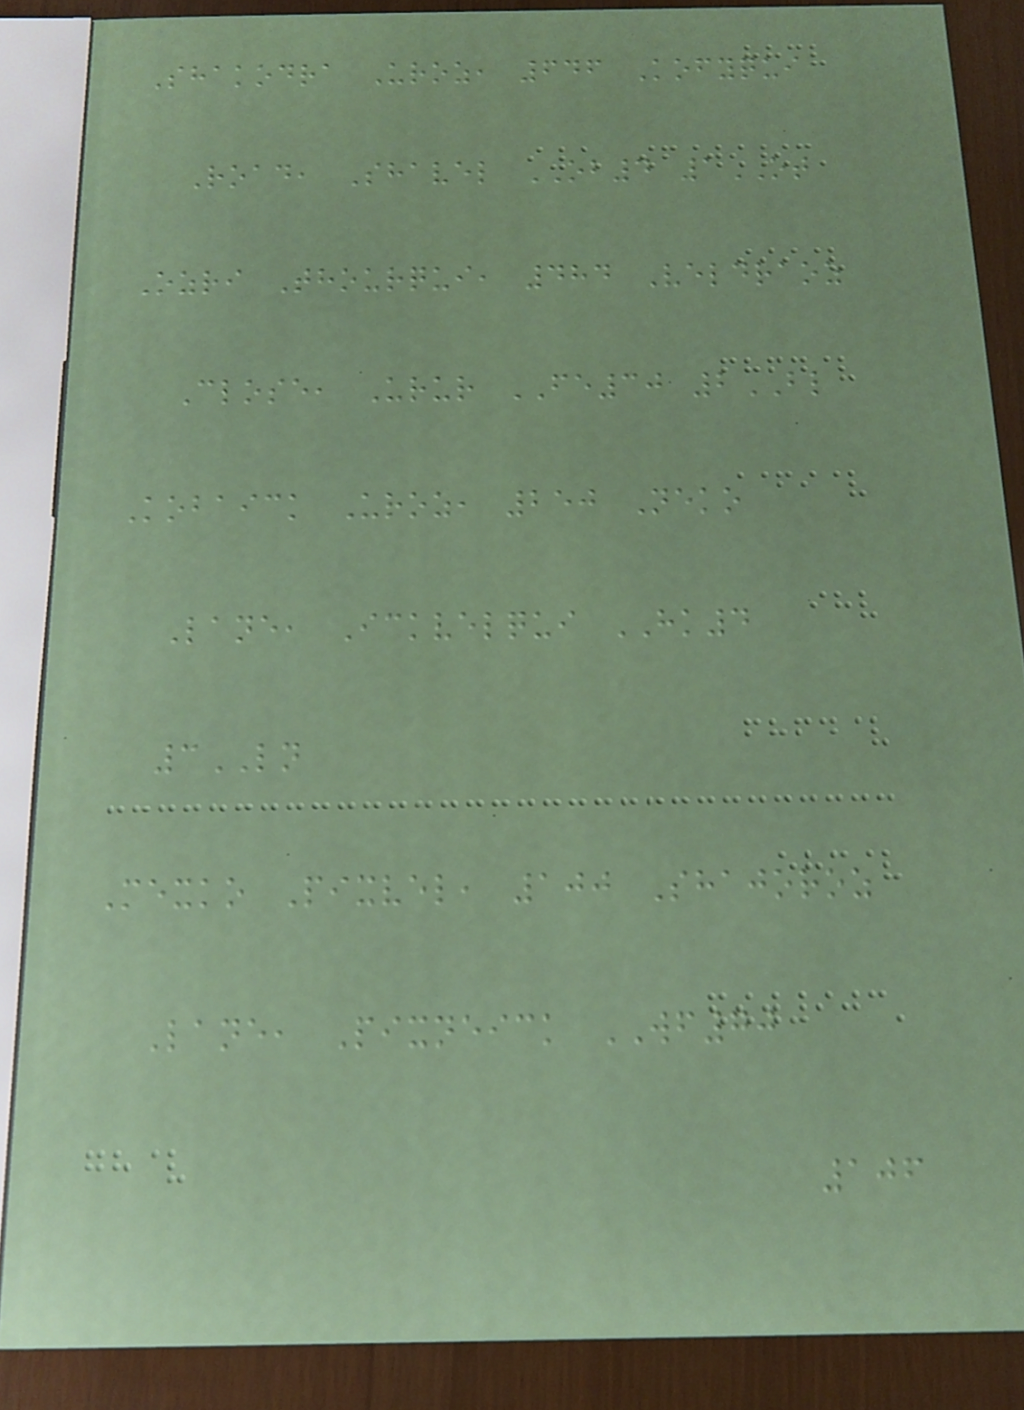Shakodra Uroz, 646 Kofyqui
Road, Shavel OB4 1OT
Ozri Thourqui, 484 Veldraoz
Close, Urur FE30 2BL
Kobaick Uroz, 250 Neko
Lane, Ickvelqui HK4
3LN
Mexko Pixvel, 100 Shajoroz
Lane, Pixneick WF70
106
